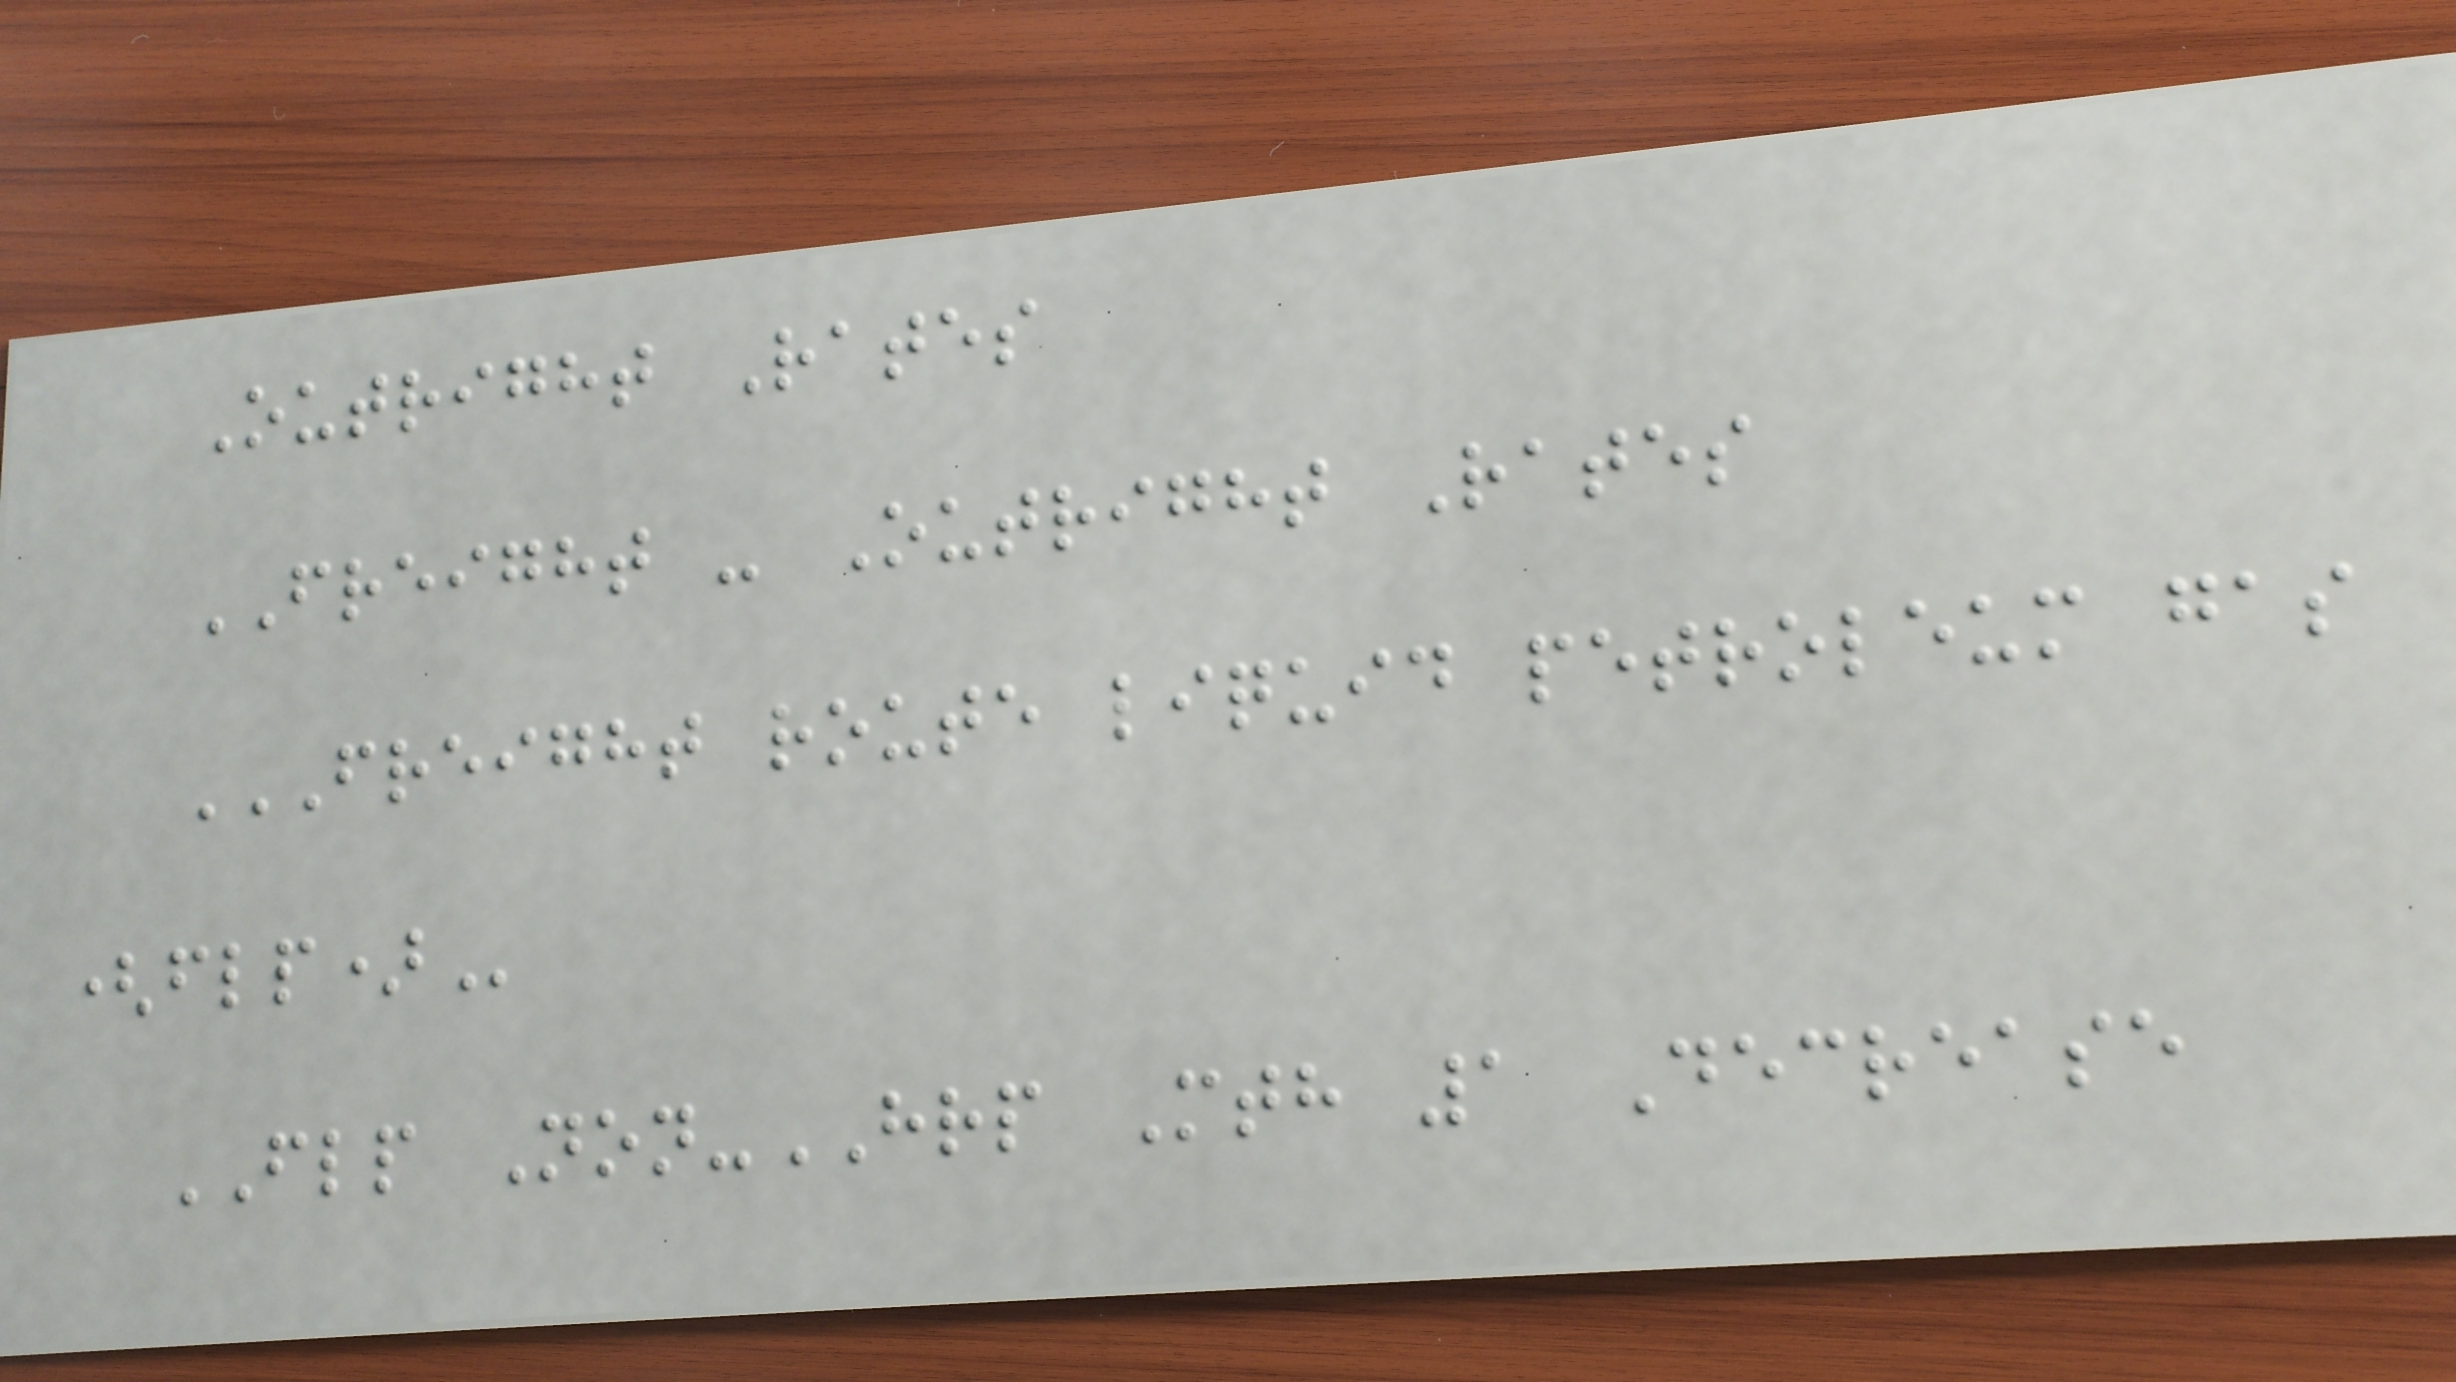Outright Rates
FREIGHT - Outright Rates
FREIGHT ROUTE LIQUID PETROLEUM GAS
(FLP)
FLP Non-HRP Mth 1 Decrease
